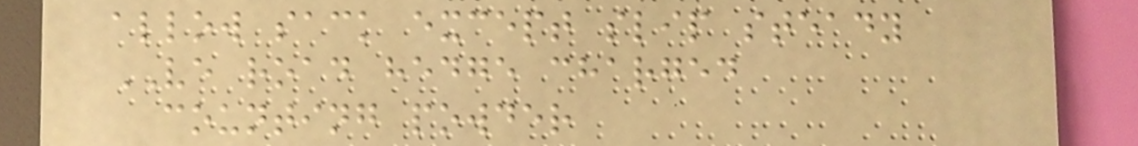allow sack except slip steady
VE road hedge charged
counting powder
